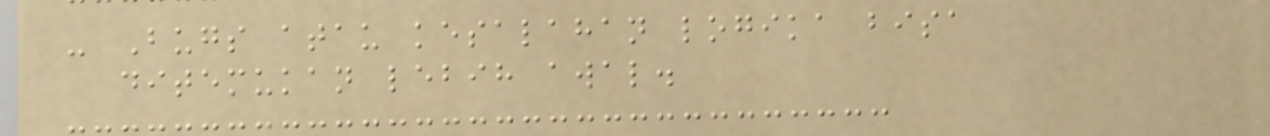- Bugs atau kesalahan logika bisa
ditemukan lebih awal.
